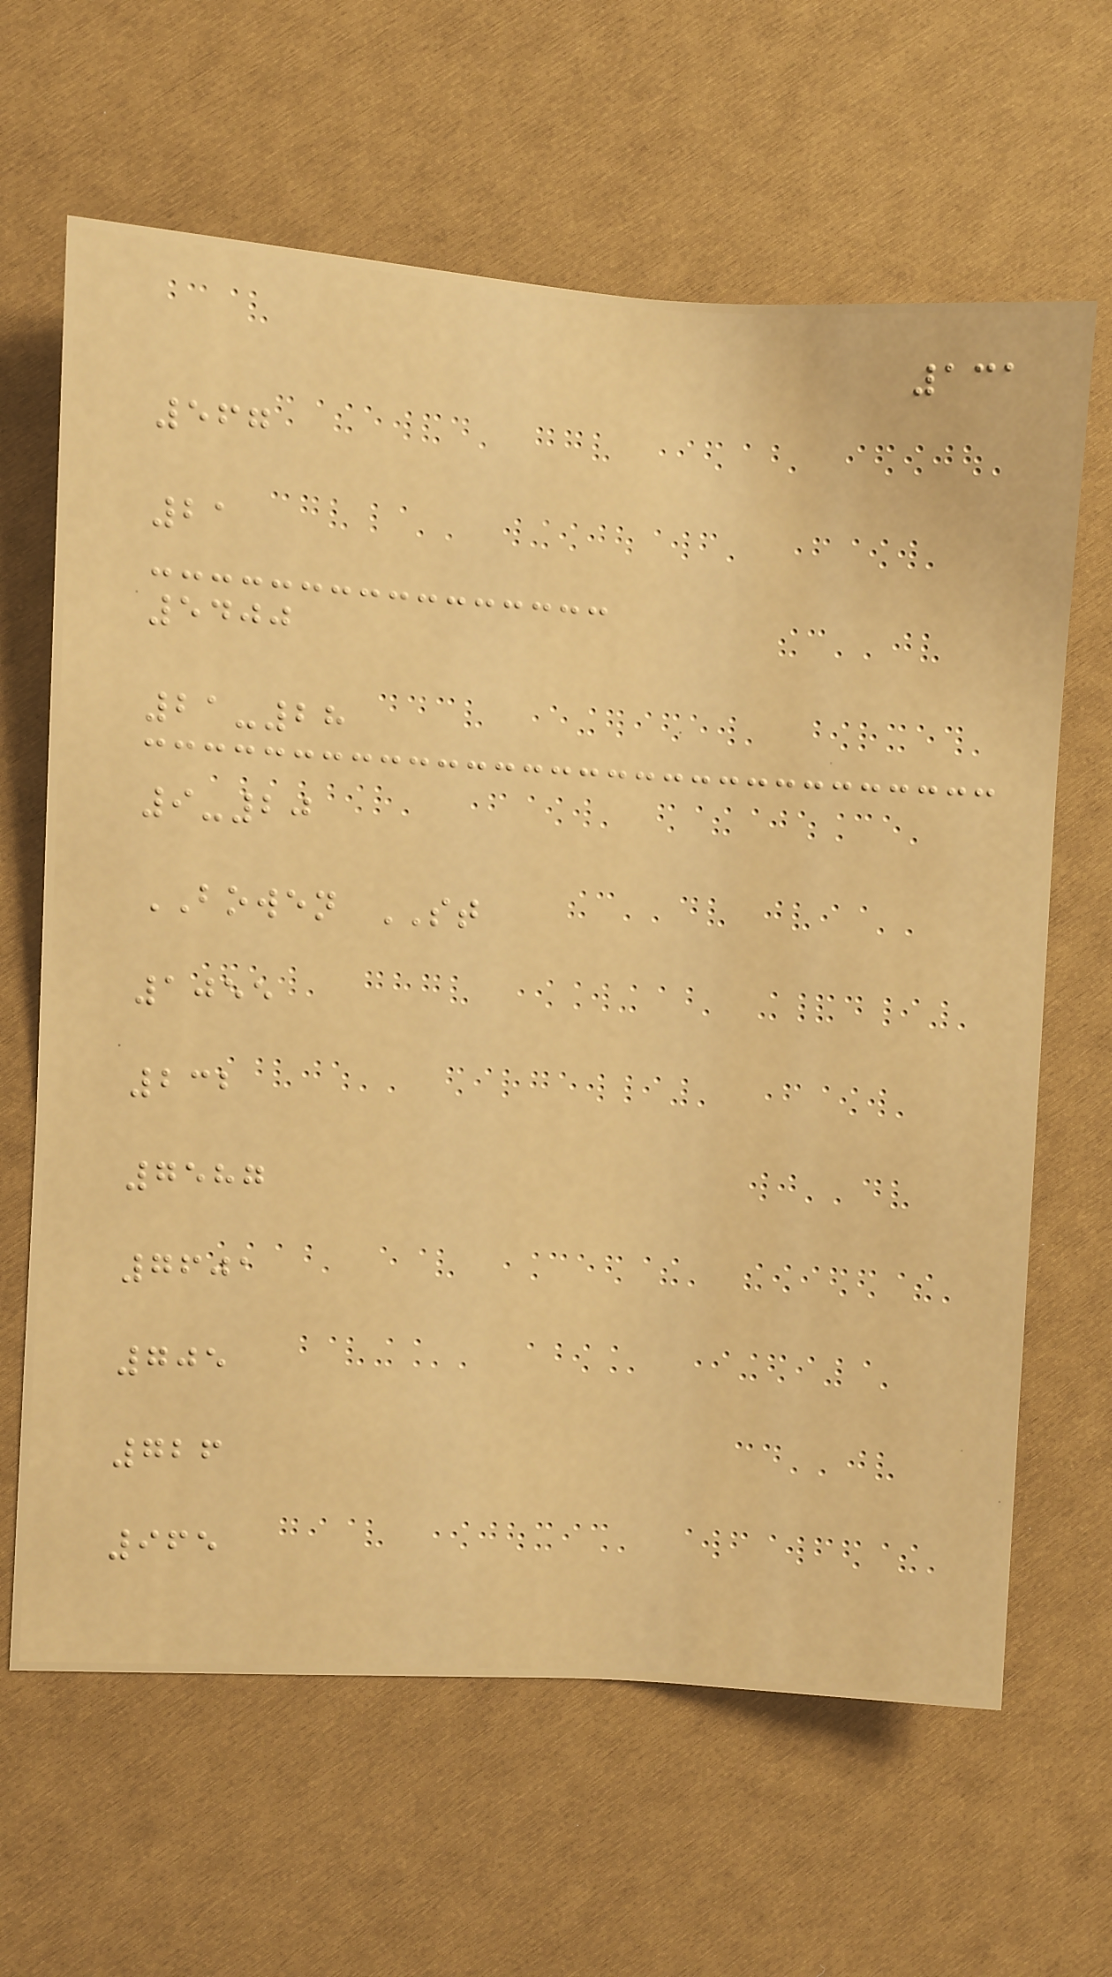131
567
21
5400
21-28
9-20
BOWEN ST
1055
232
7587
7601
705
726
965
